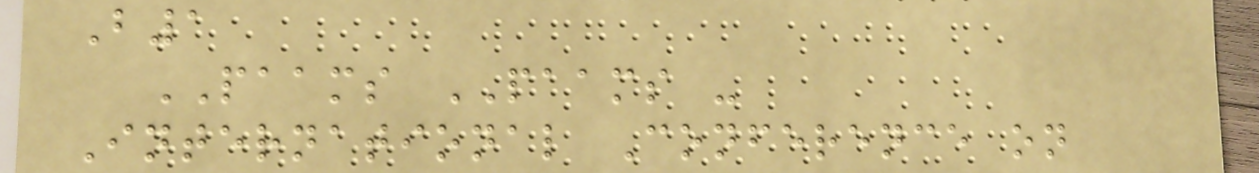B1
PAAMS PAAMS -
International Conference on
